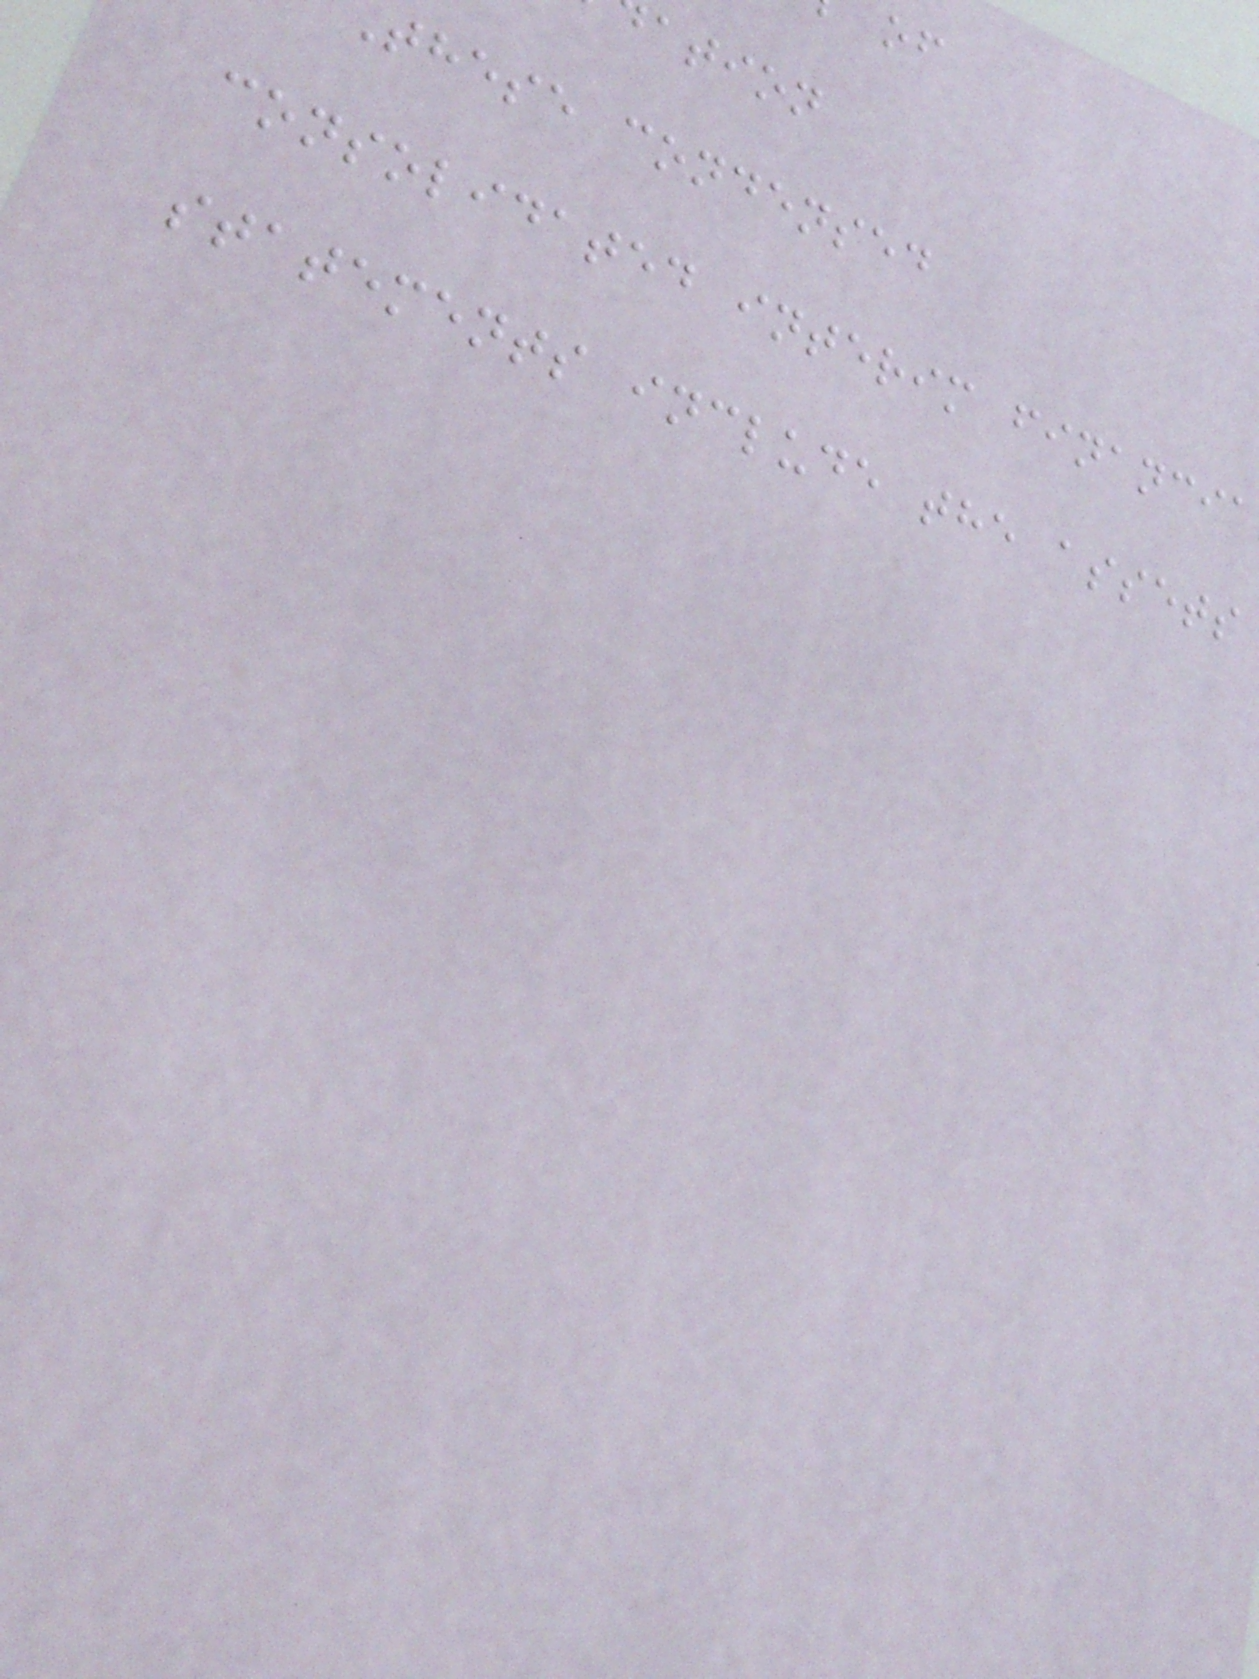ation
these condensed
consolidated interim financia
statements include the assets
